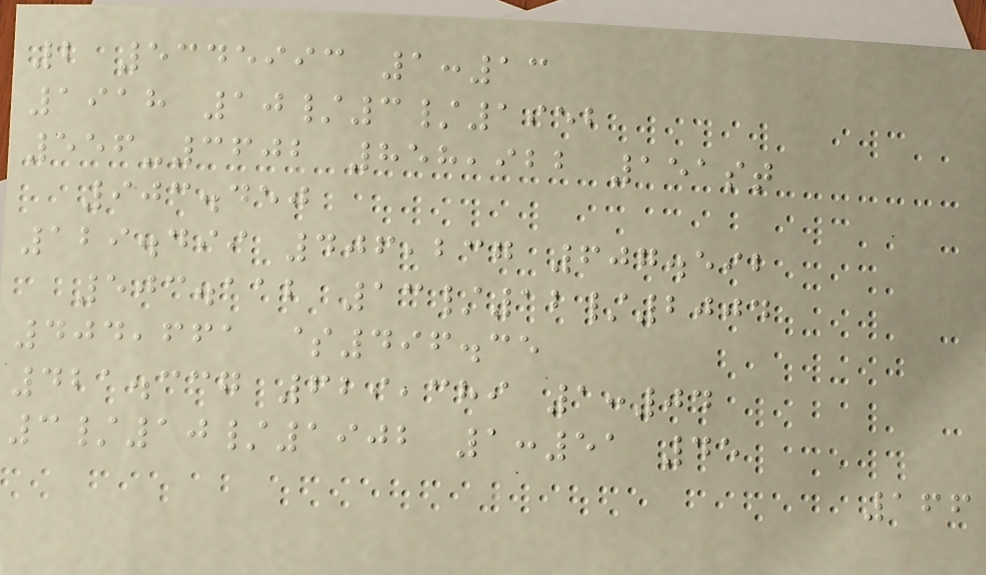2 5345993 1:13
1918 10/3/1952
556-3602 858,922 151st
903.450
129.499 406,237 607.592
503.112 13/12/2004
404,661 $496.35
421.337 629,389 1:04
3/10/1902 1:51 45
166
